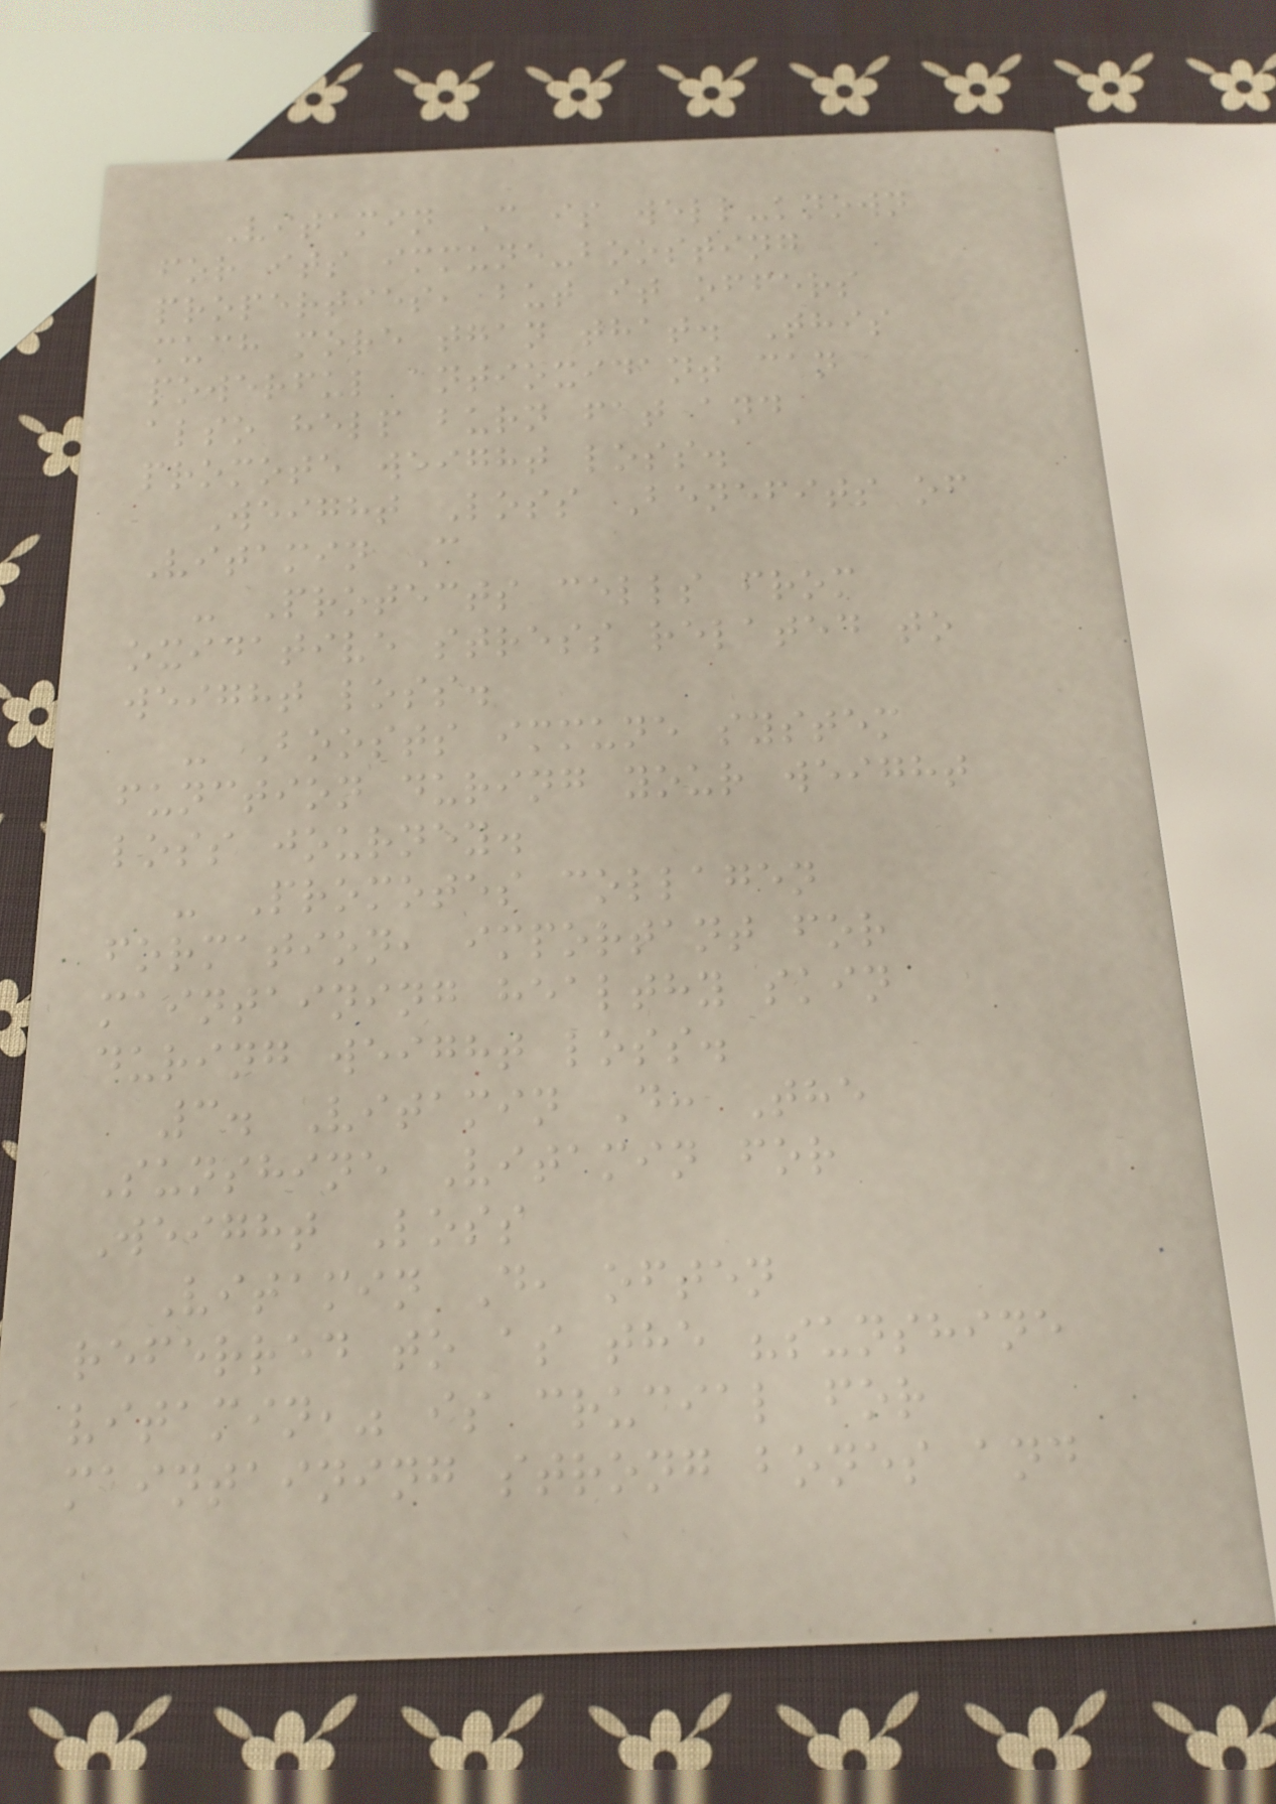Vitamin C is well-known
for its immune-boosting
properties, but it offers
much more than that. This
powerful antioxidant can
also help burn fat and
promote weight loss.
Weight Loss Benefits of
Vitamin C
- Protects cells from
oxidative stress related to
weight loss.
- Boosts immune system
function during your weight
loss journey.
- Promotes collagen
formation, important for
maintaining healthy skin
during weight loss.
3. Vitamin D: The
Sunshine Vitamin for
Weight Loss
Vitamin D, often
referred to as the "sunshine
vitamin," is crucial for
maintaining strong bones and
